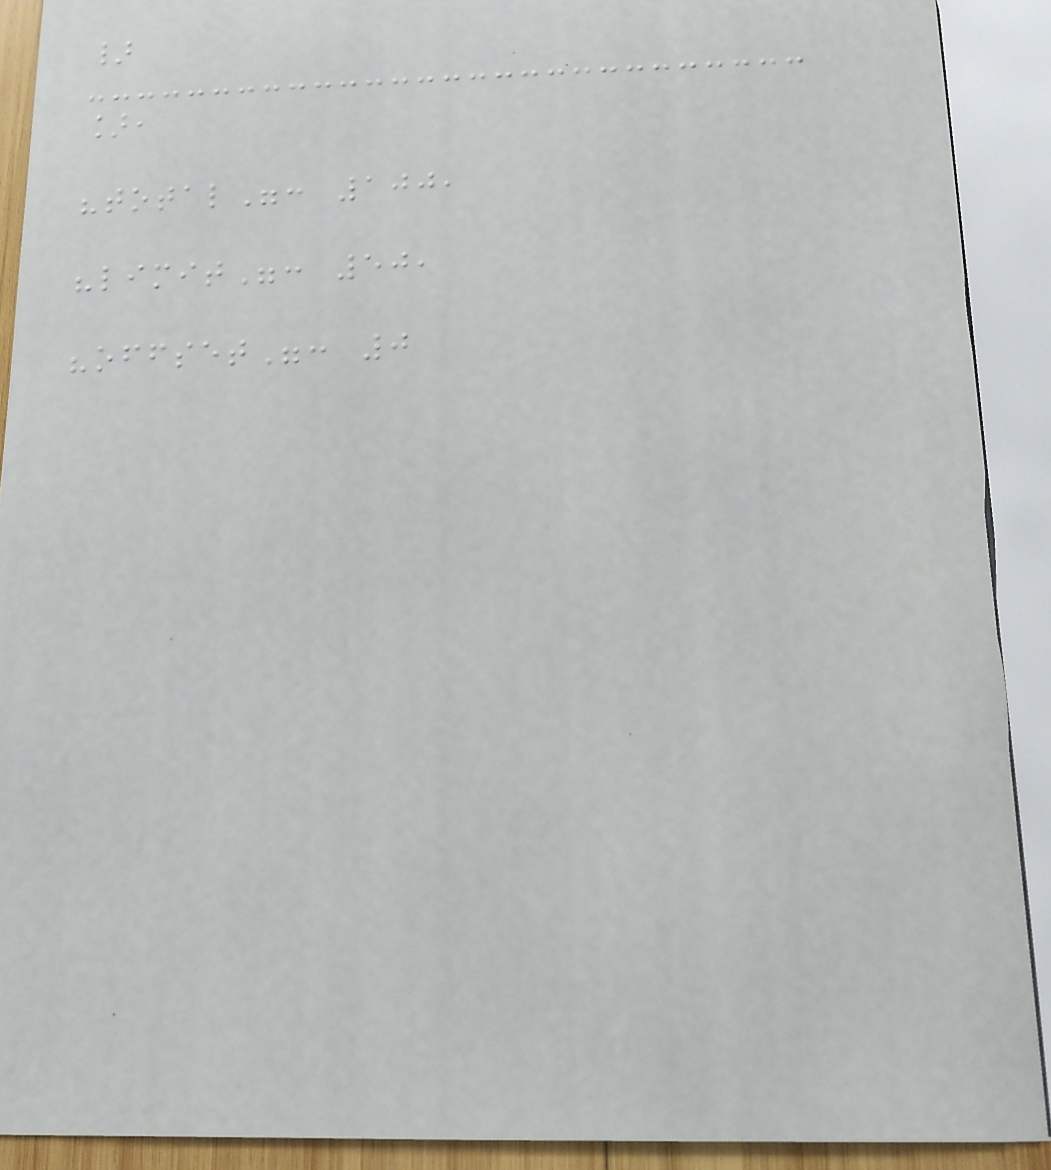}
],
"total": 100,
"limit": 50,
"offset": 0
